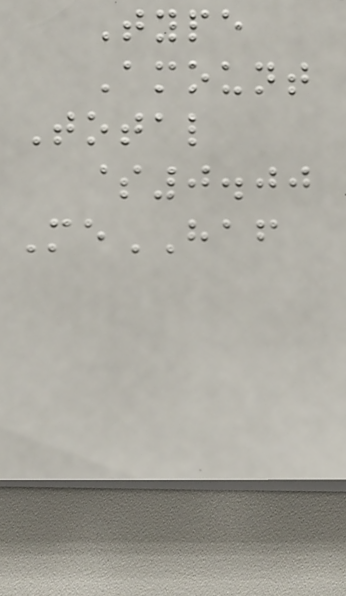Type
Amount
Total
$0.00
MeHAF
